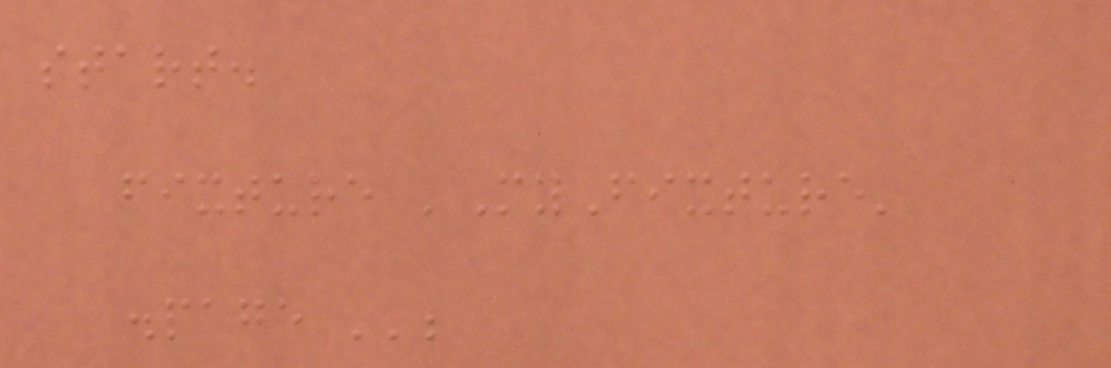start.
fixture 'MyFixture'
.page '';
